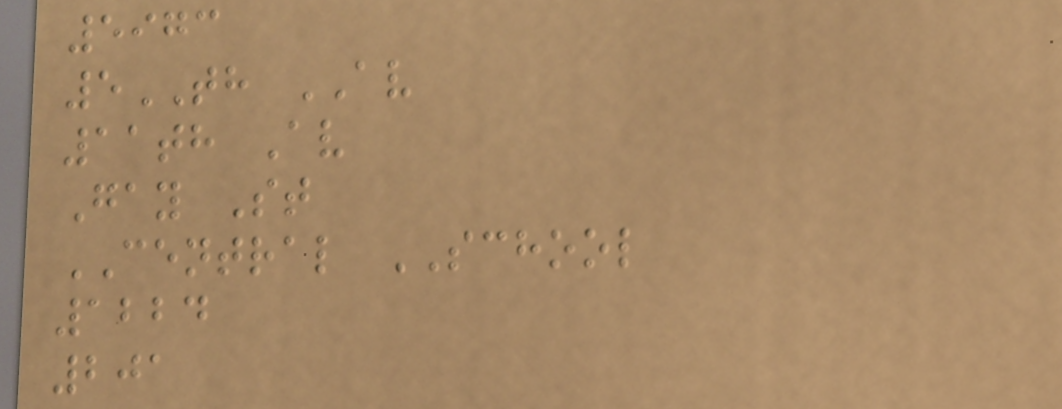5973
5TH AV
11th Av
Gay St
CENTRAL SCHOOL
1224
201
